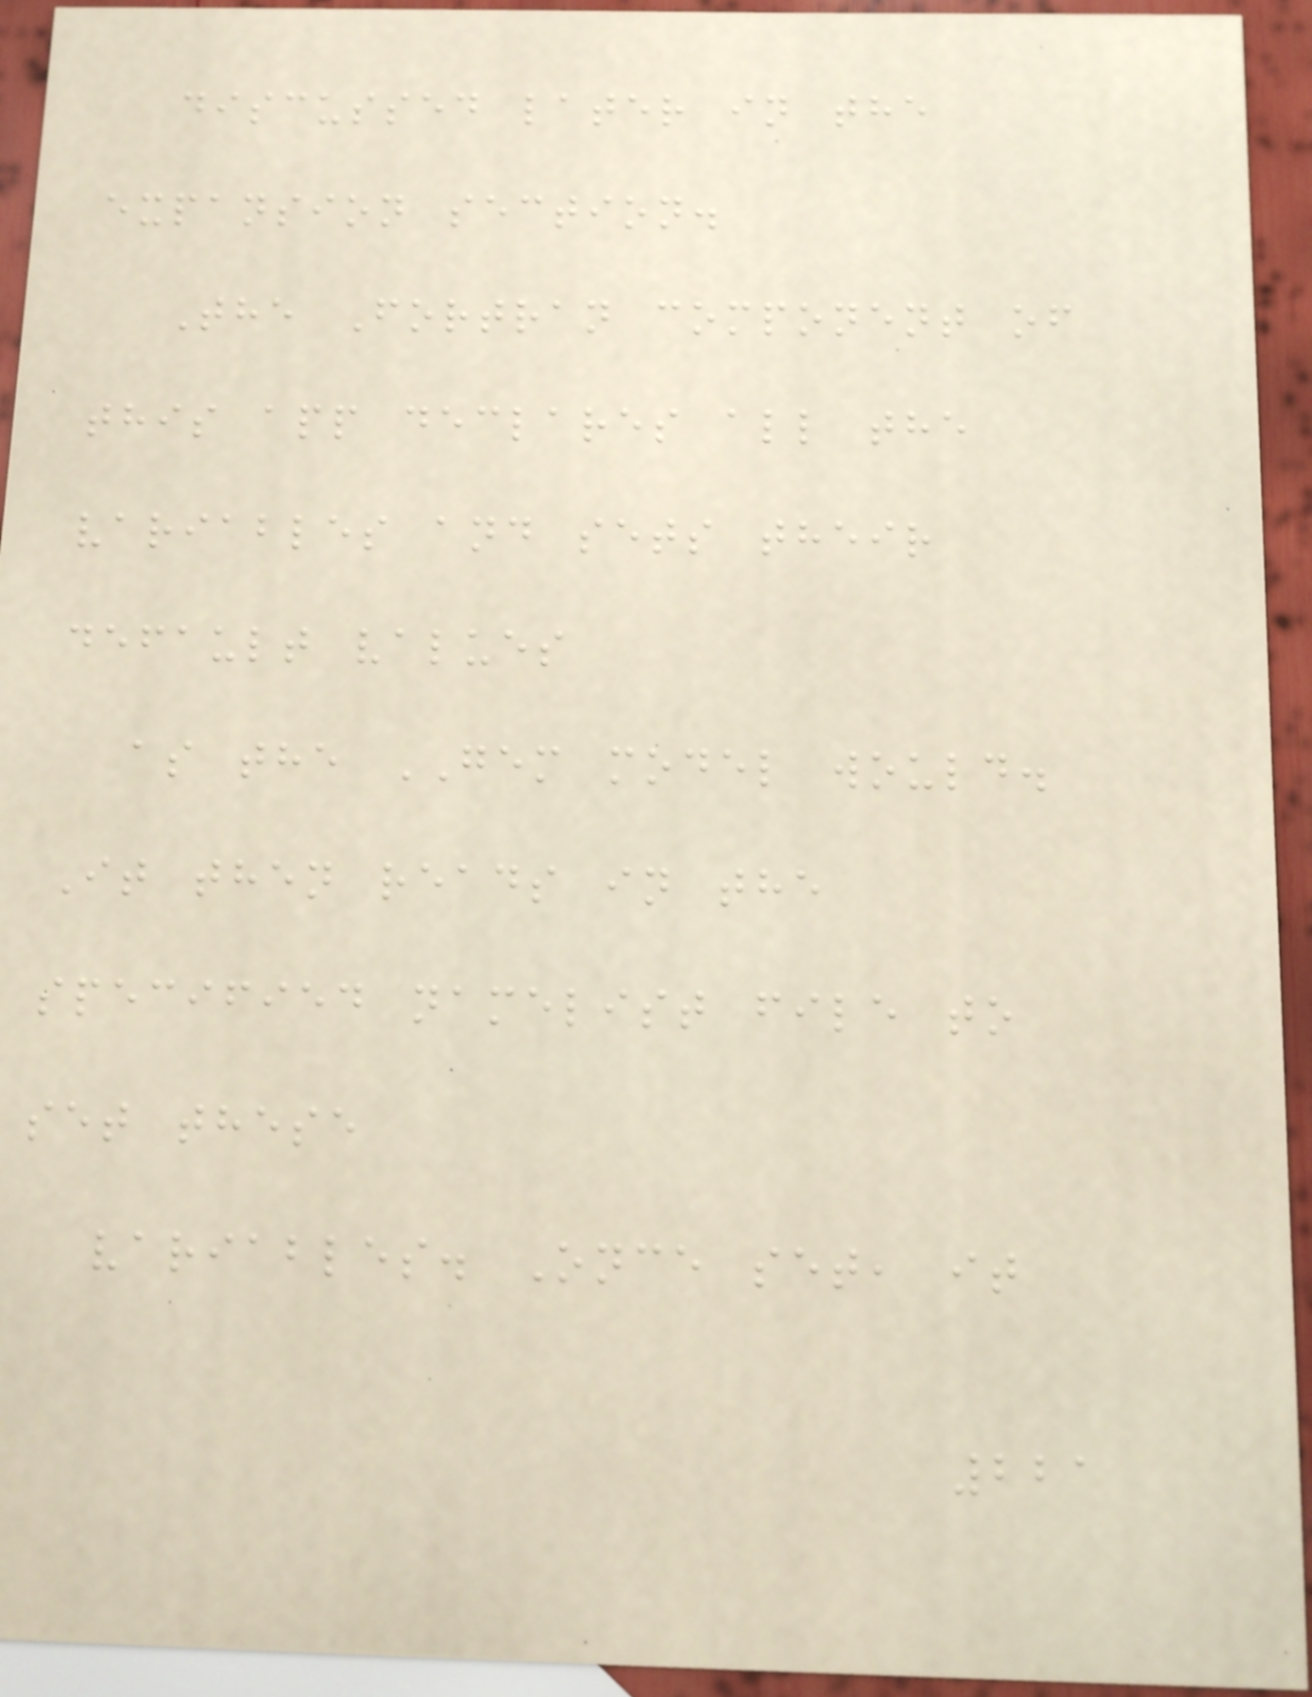discussed later in the
expansion section.
The Fortran component of
this app declares all the
variables and sets their
default values
as the GEM model would.
It then reads in the
specified namelist file to
set these
variables. Once set, it
221
